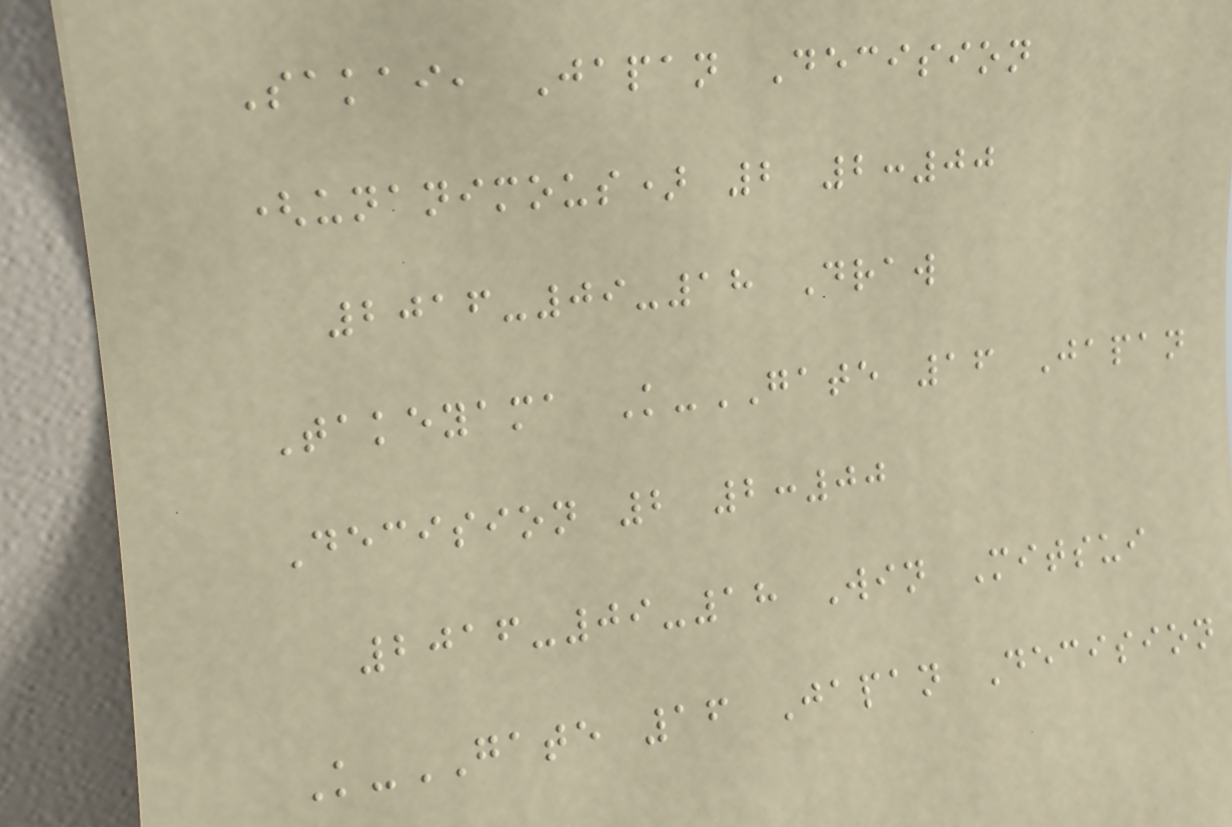Sakai, Japan Decision
(unanimous) 2 2:00
2016-09-18 Draw
Takeyama K-GATE 16 Japan
Decision 2 2:00
2016-09-18 Win Mitsui
K-GATE 16 Japan Decision
